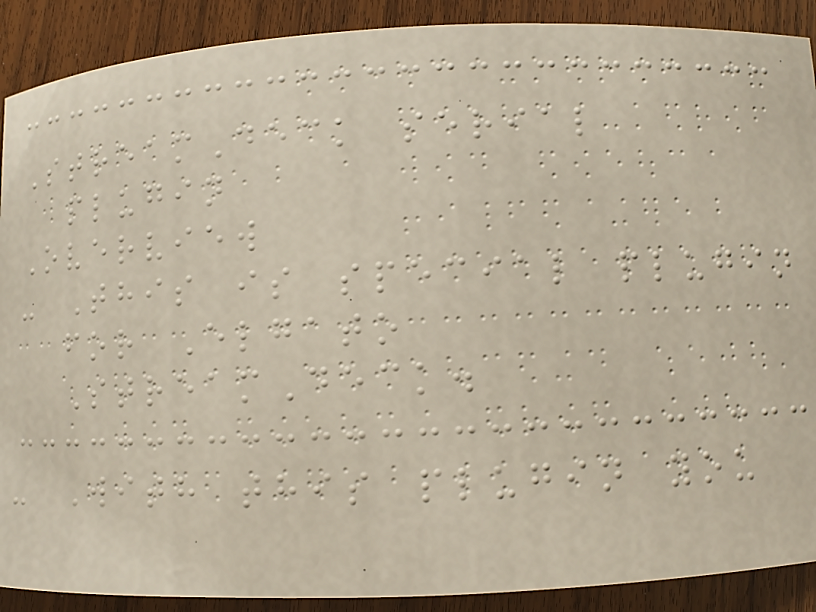StreamDeck serial
plugin
Overview
- This is special plugin
for Elgato
StreamDeck.
- With this plugin you
